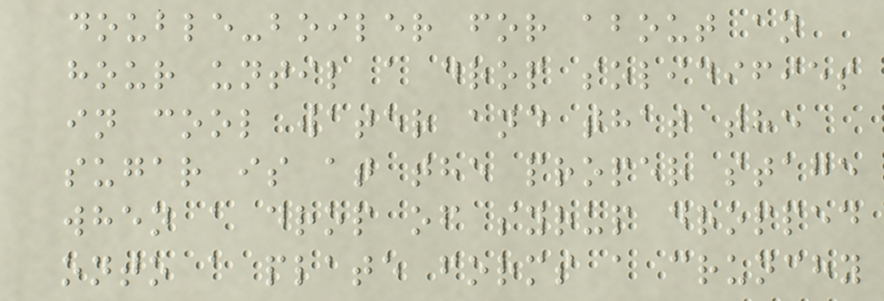double-boiler for about an
hour until a drop solidifies
in cool water and that the
sugar is at the proper stage
when a drop of syrup dropped
onto a plate forms a crunchy
